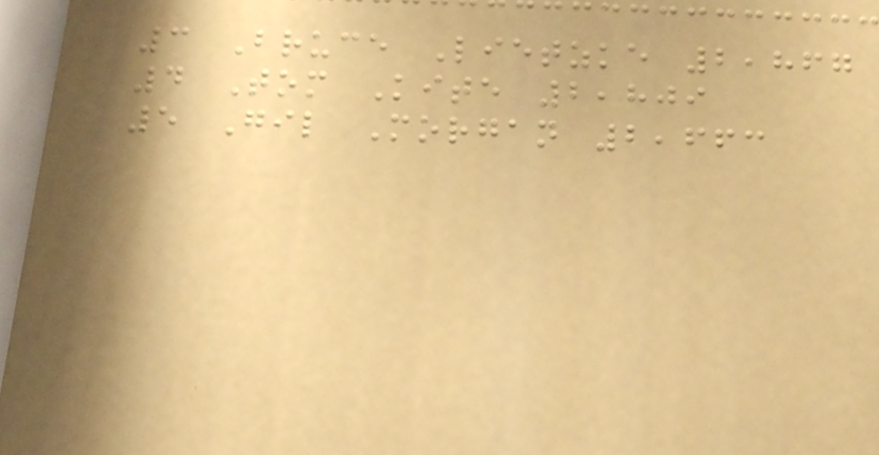3 Bruce Lietzke 2,867
4 Tom Kite 2,809
5 Gil Morgan 2,663
